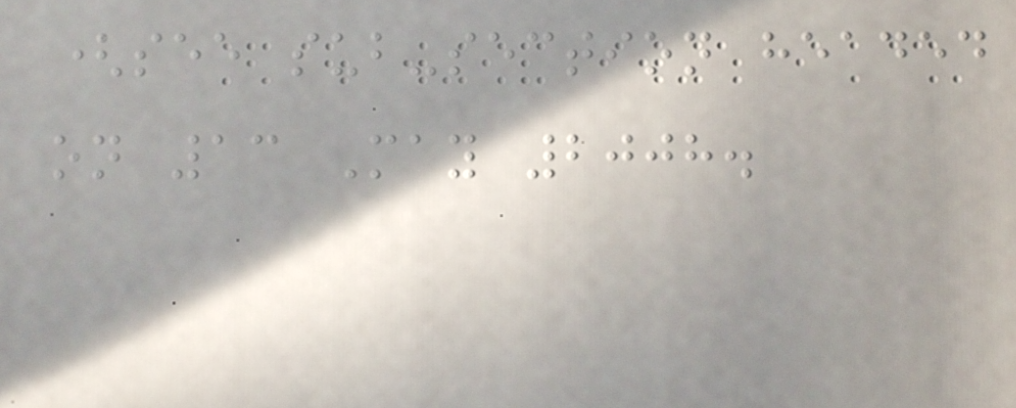(see sub-section headed
on 13 May 2008.
